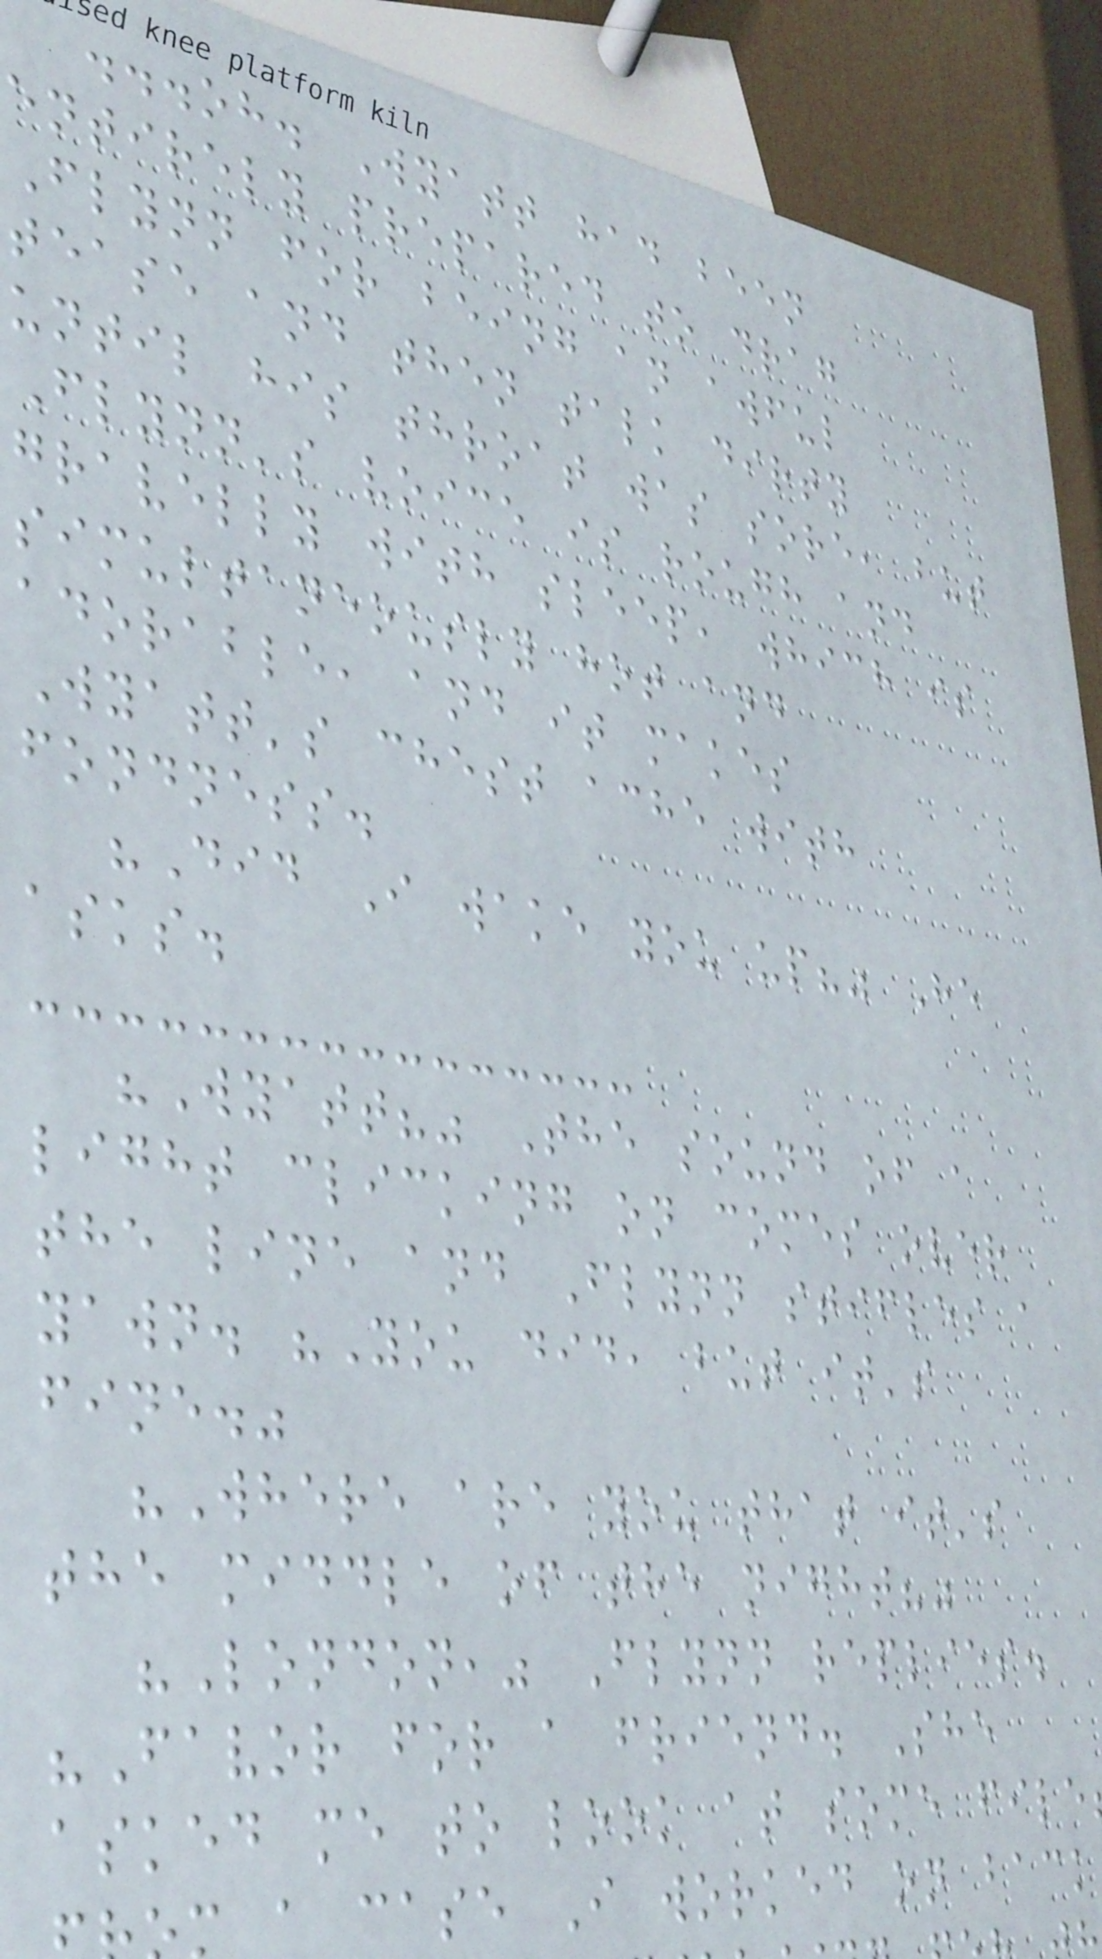...oh. Wyatt had been
entirely prepared to drag
Flynn for being an awful
tease and then talk dirty
until his throat was sore, but
Flynn's voice is rough and
gravelly with sleep, which is
simultaneously hot and
adorable, and it makes
Wyatt's chest ache with
fondness.
"Did I wake you up?" He
asks.
"Wyatt?" The sound of a
light clicking on comes over
the line and Flynn stifles a
yawn. "You did, but it's
fine."
"Where are you that it's
the middle of the night?"
"London," Flynn replies.
"Favor for a friend. She
asked me to look at some file
a case I worked on back
